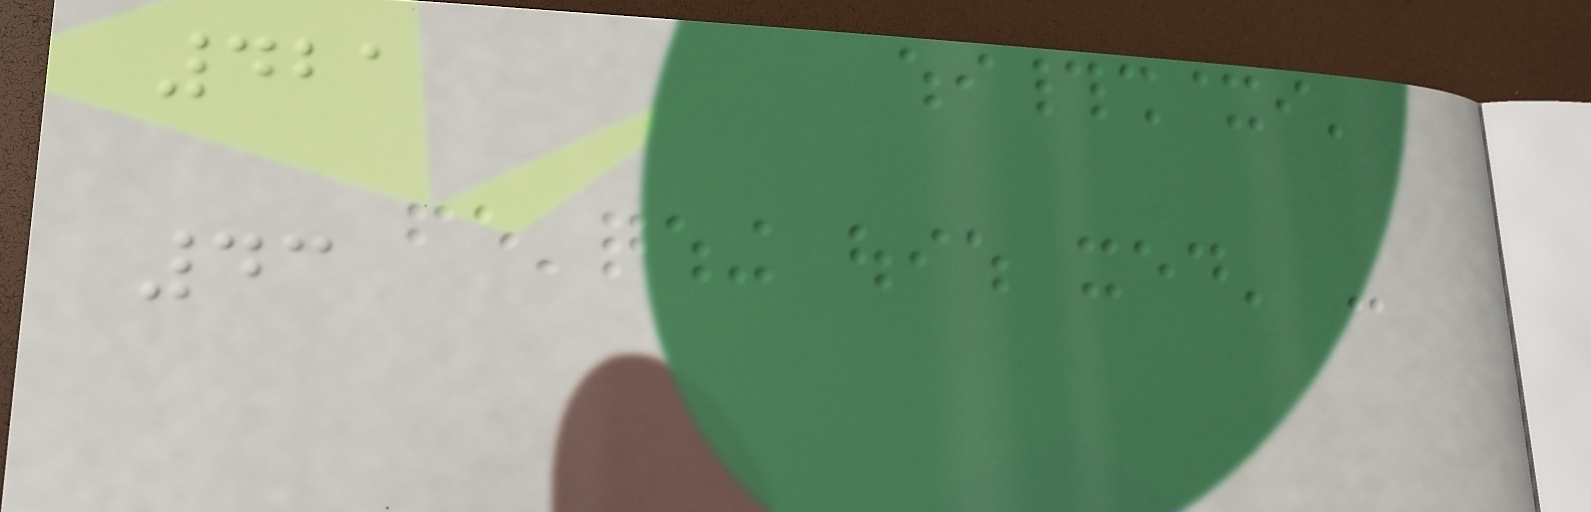421
43
